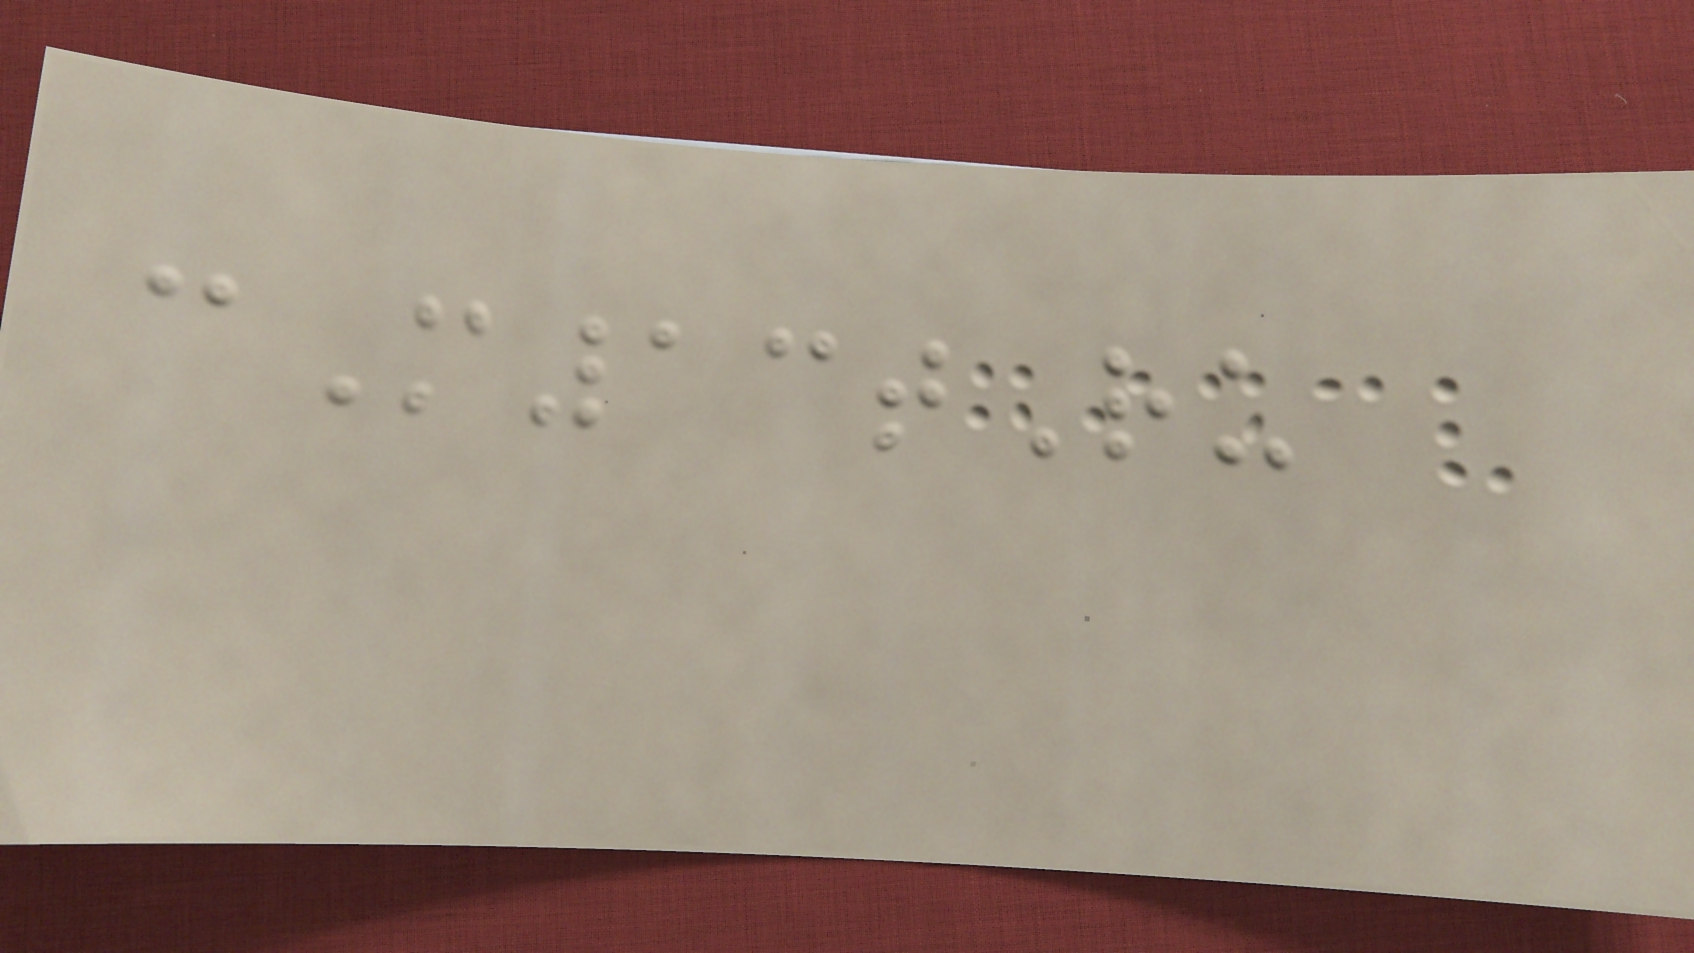cM13tRu
